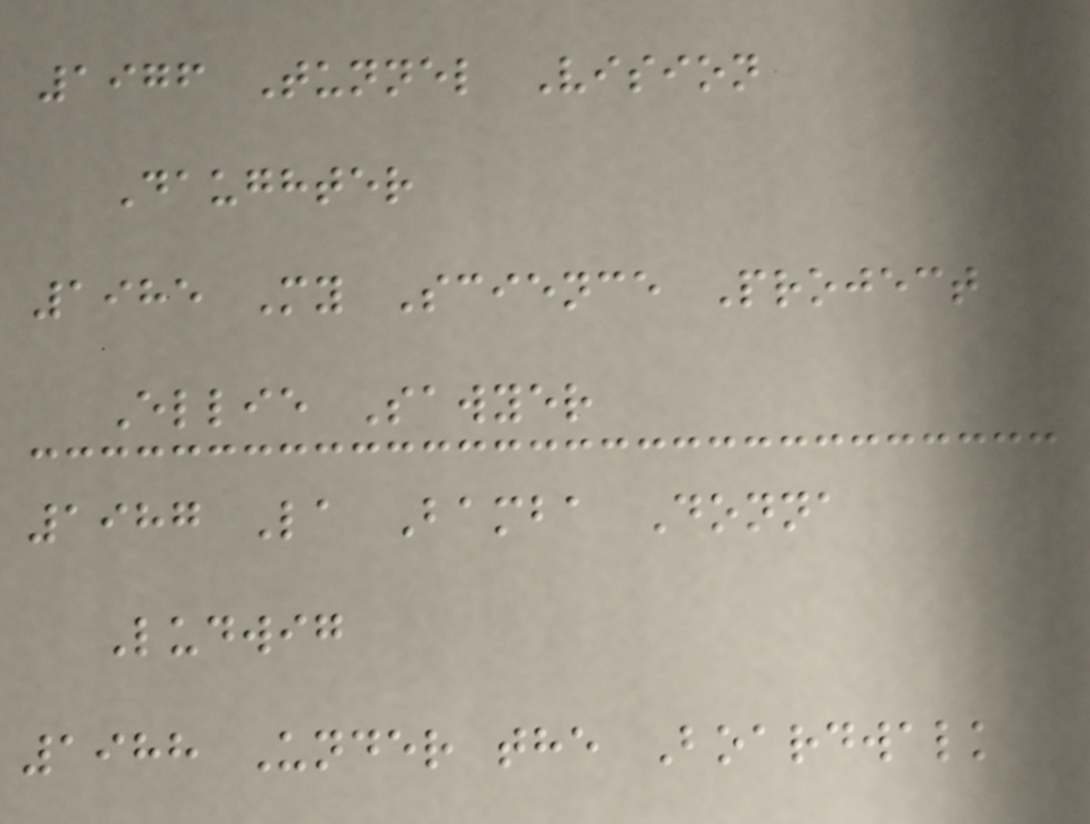1976 Tunnel Vision
Daughter
1985 My Science Project
Ellie Sawyer
1987 La Bamba Donna
Ludwig
1988 Under the Boardwalk
